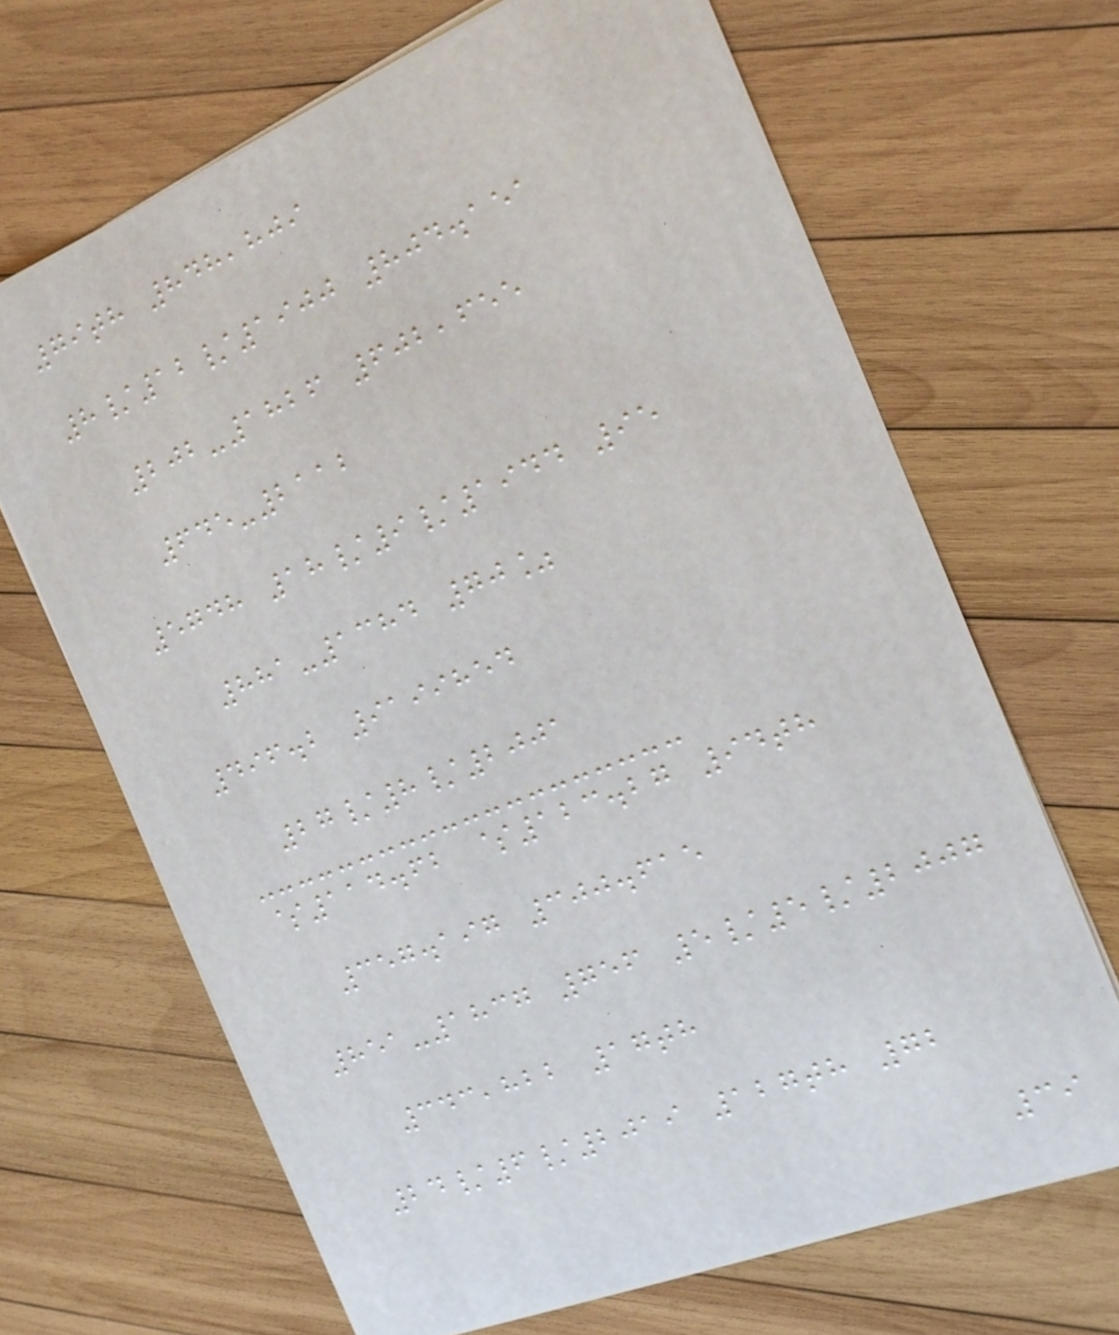79th 848,809
8/12/1900 804.151
202-1826 602,655
645-2112
5748 18/9/1944 95
881-1384 70%
496.2 9199854
27/8/2001
$114.62 $123.27 94th
357.197 300.615
851-1837 756 5/5/2007
343,822 17th
24/6/2019 127th 72
39
